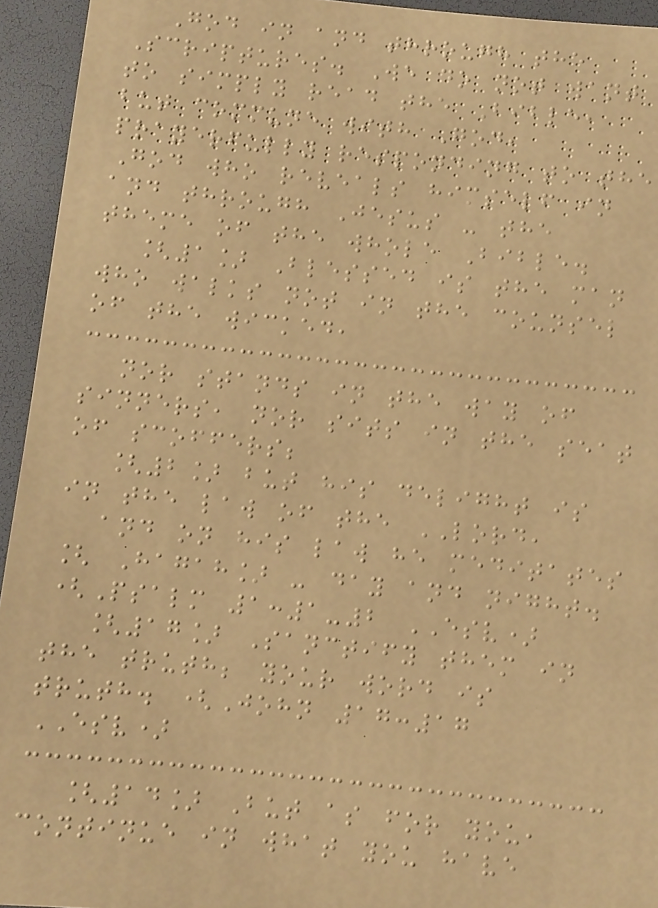God in and through the
Scriptures. We do not want
to simply read the Bible,
but commune with God,
prayerfully responding to the
God who reveals himself in
and through Jesus - the
theme of the whole Bible.
[1] Blessed is the man
who walks not in the counsel
of the wicked,
nor stands in the way of
sinners, nor sits in the seat
of scoffers;
[2] but his delight is
in the law of the LORD,
and on his law he meditates
[ Hagah] - day and night.
(Psalm 1:1-2 ESV)
[17] Sanctify them in
the truth; your word is
truth. (John 17:17
ESV)
[14] But as for you,
continue in what you have
